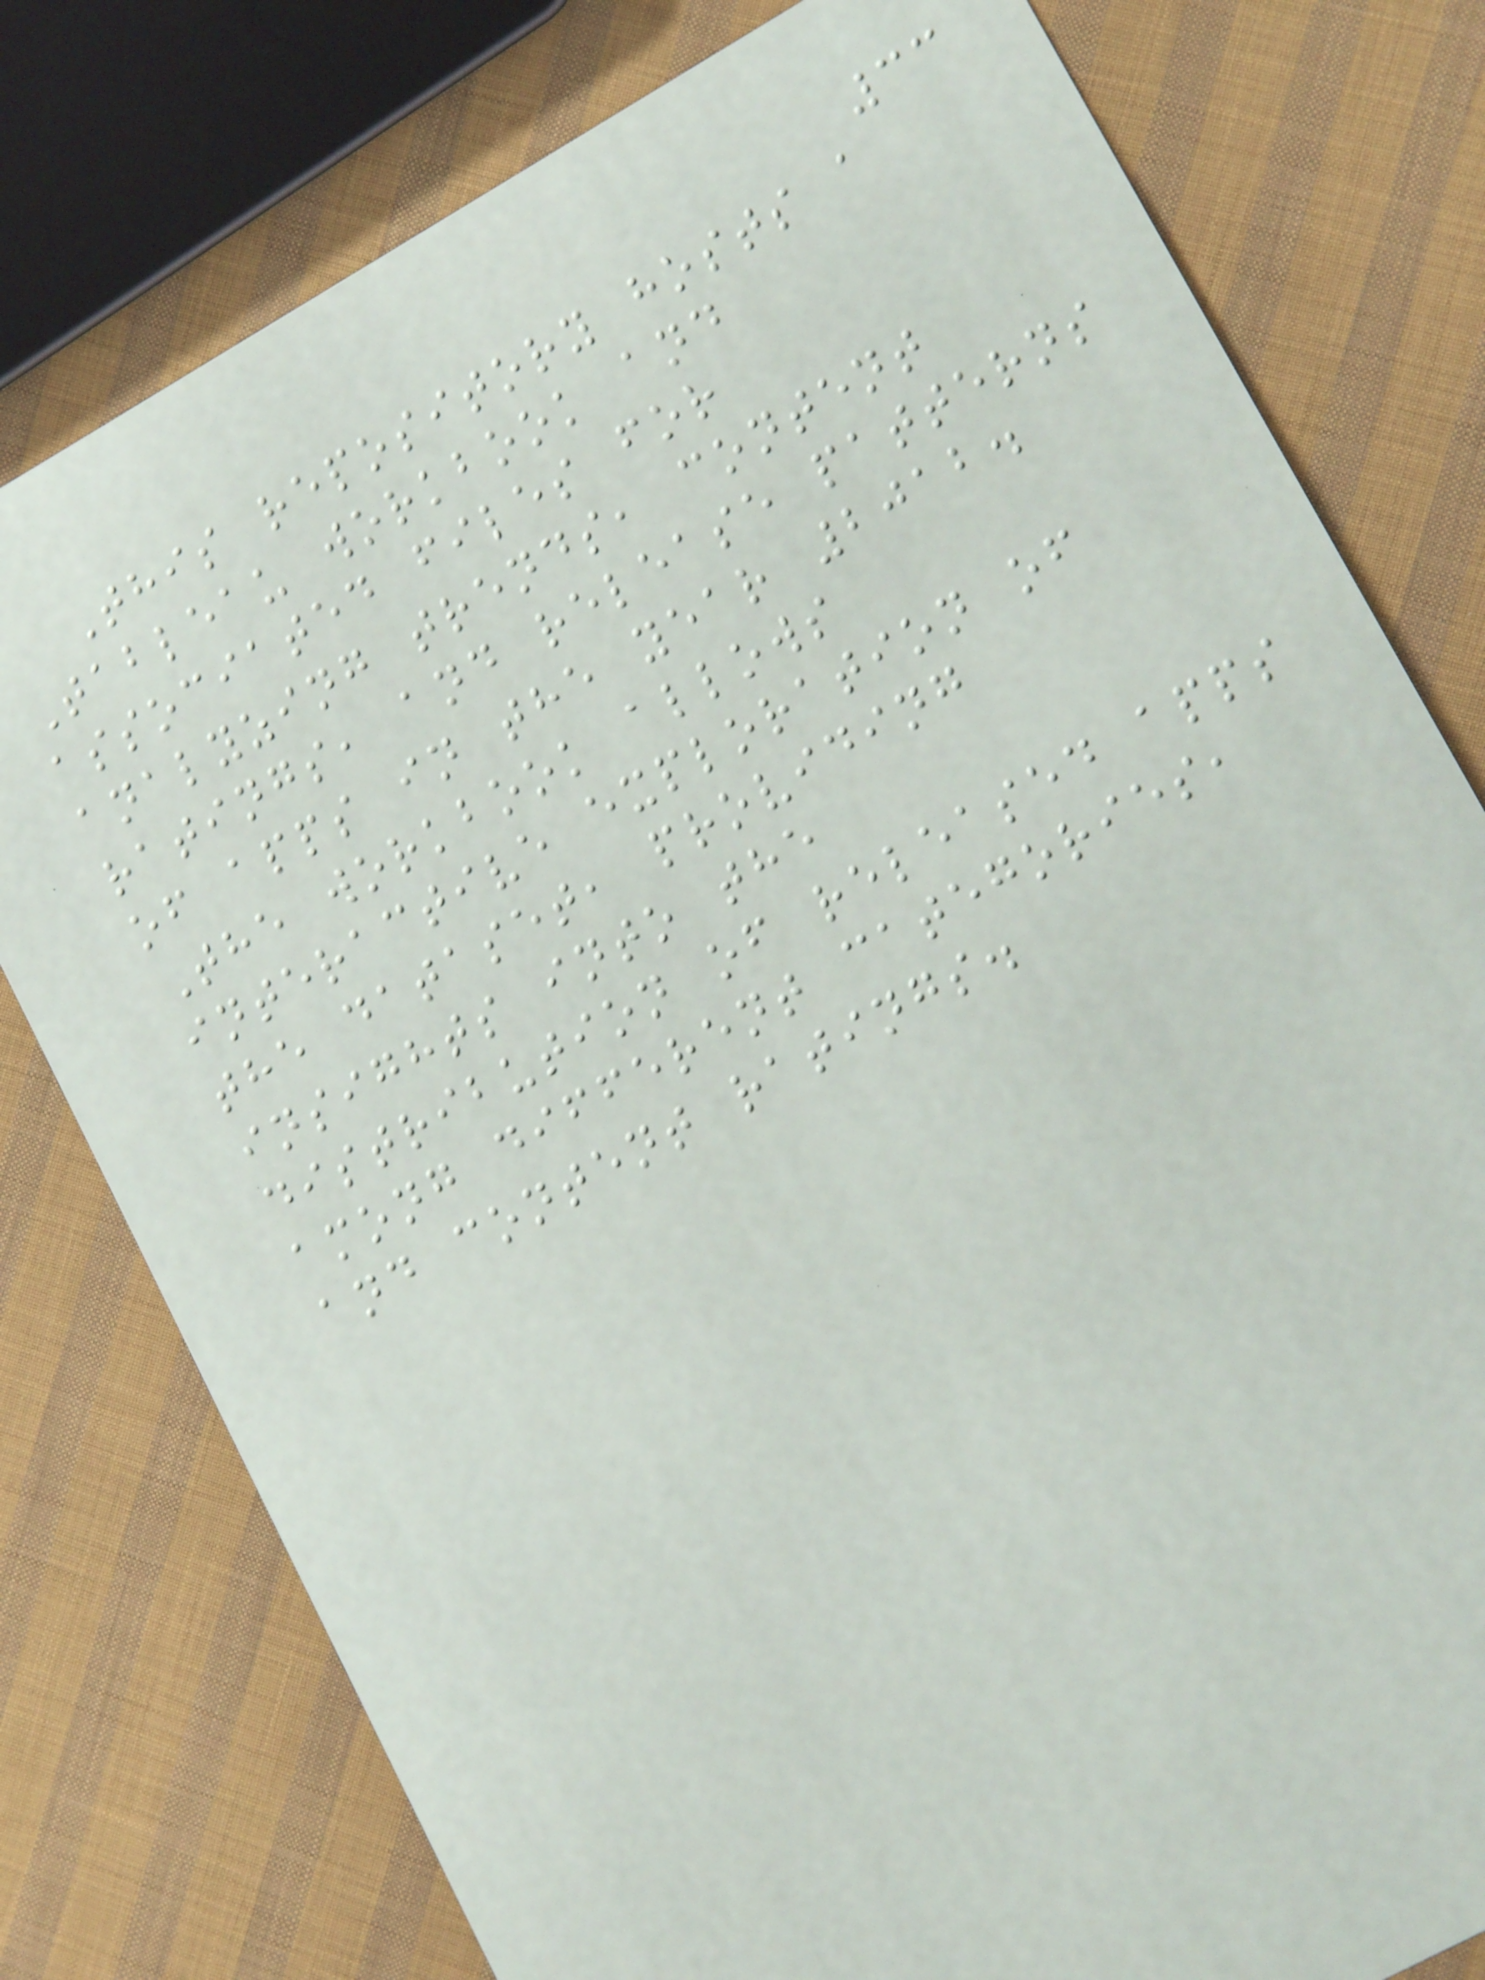33
This repository hosts a
Tableau workbook and
associated files for
analyzing trends, content
ratings, and release patterns
of apps in the year 2012.
The workbook allows
interactive exploration of
the dataset, providing
insights into the
distribution of released apps
among different categories,
and content ratings.
